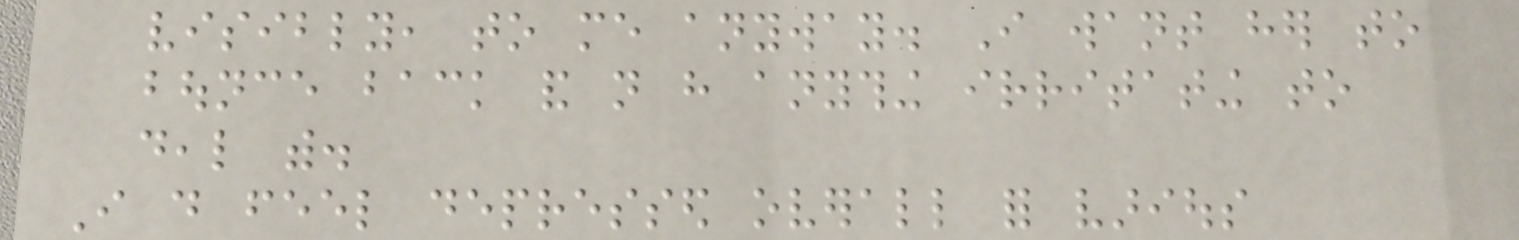visibly, to me anyway. I want her to
bounce back and not have anything irritating to
deal with.
I do feel depressed overall for various
